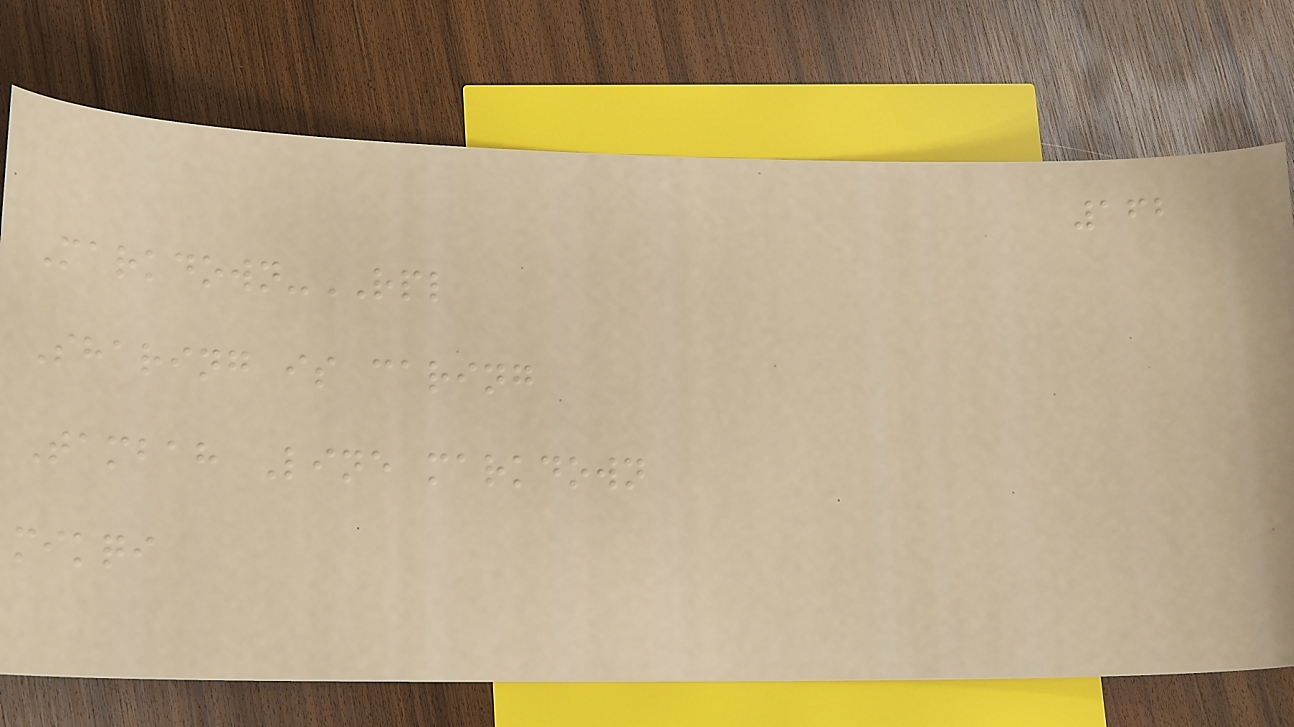162
Markdown-RPL
Sharing is caring
Tambah Line markdown
mikqi
